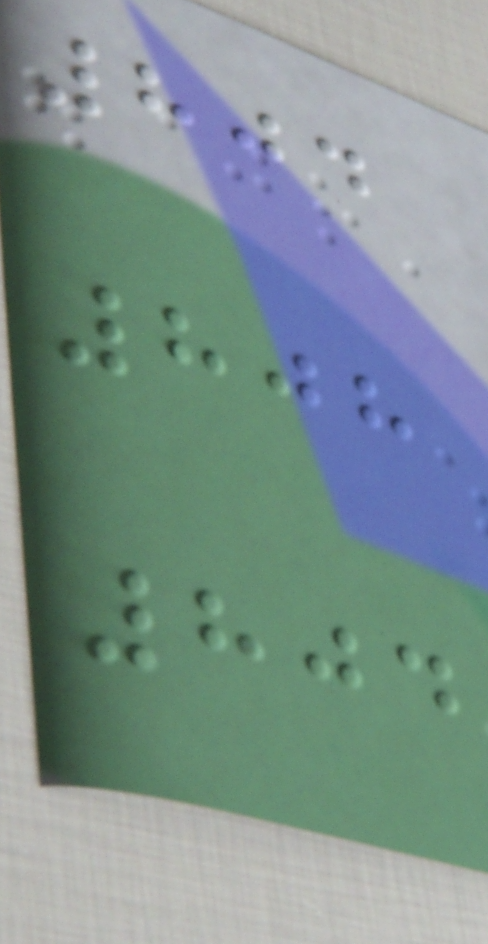804
808
804
